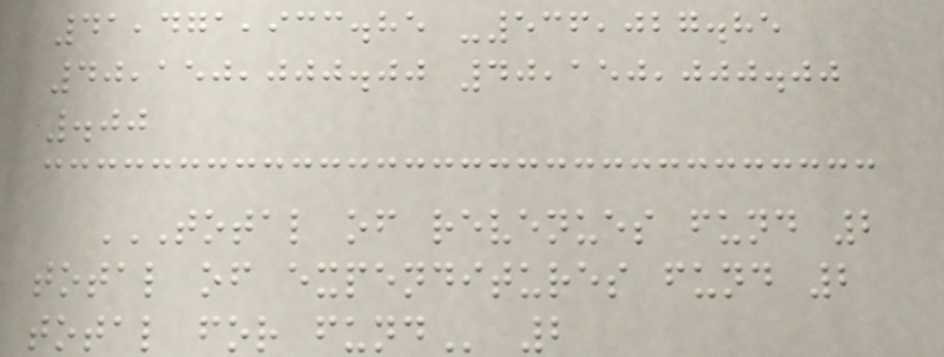41,471,933.85 -536,027.85
40,150,000.00 40,150,000.00
.00
TOTAL OF REVENUES FUND 2
TOTAL OF EXPENDITURES FUND 2
TOTAL FOR FUND 2
